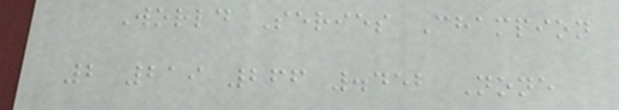World Series Champion
2 219 266 .452 None
